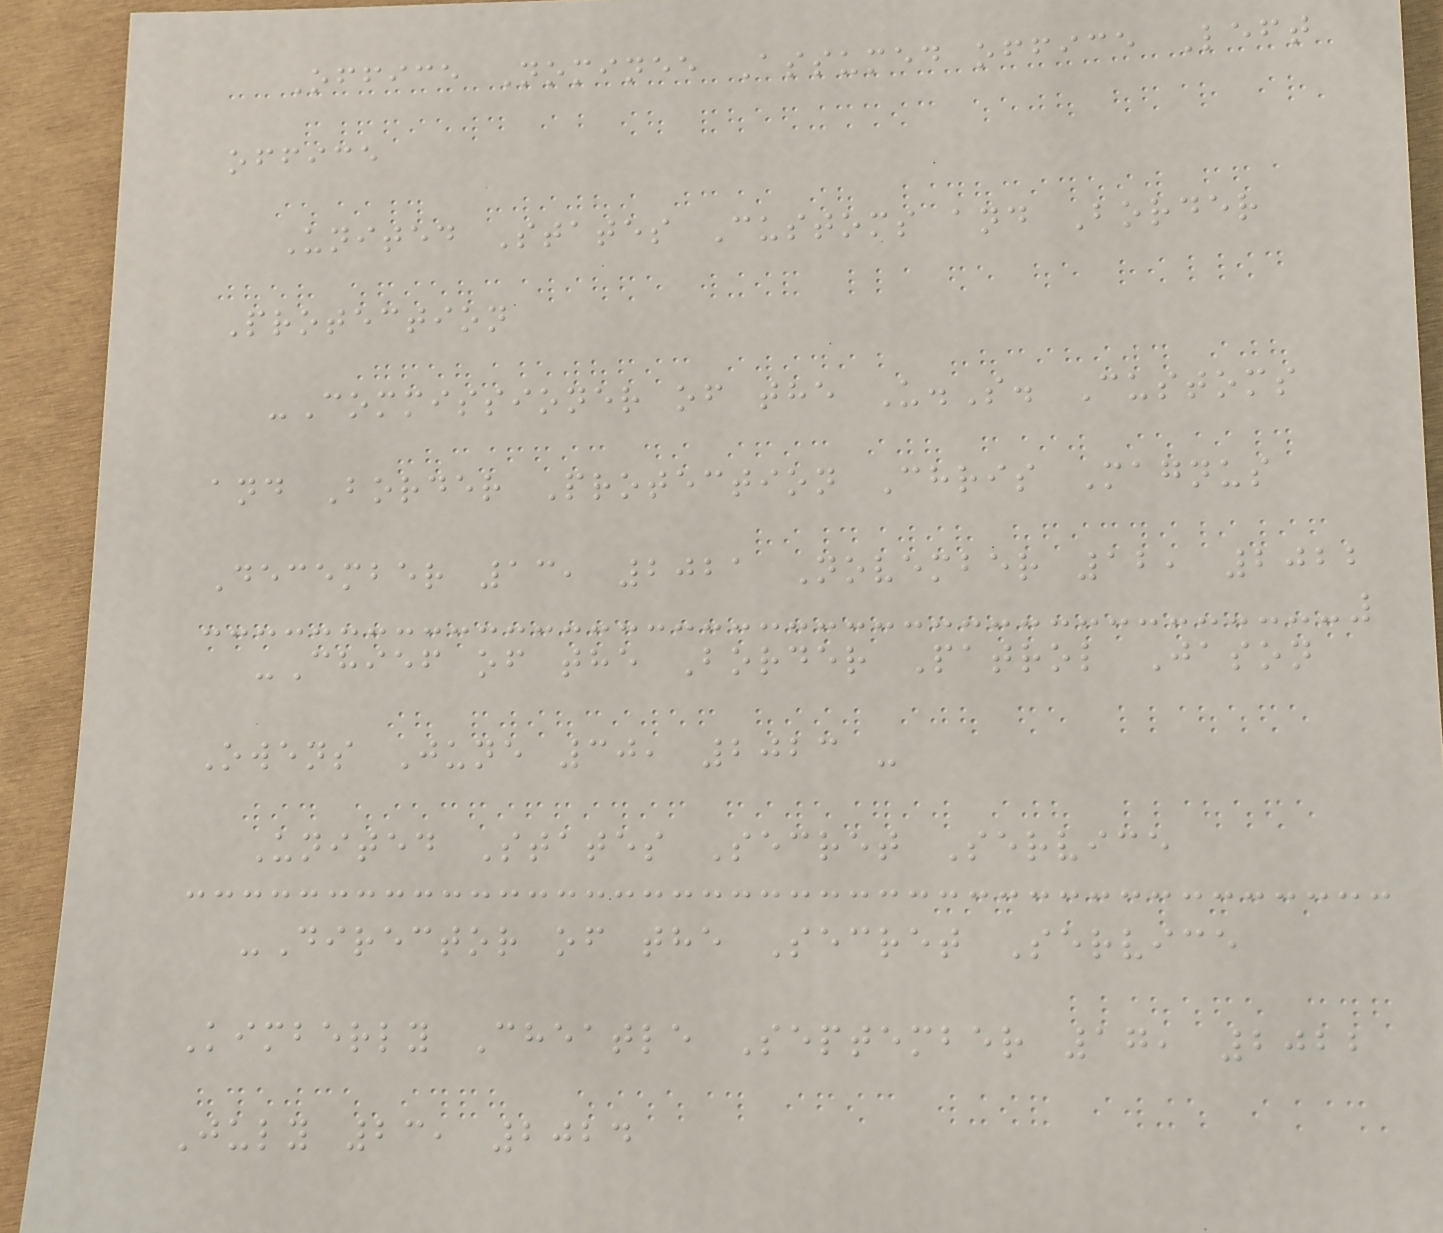Office Nominee Assumed office Left
office
United States Customs and Border
Protection
-Commissioner of the U.S. Customs
and Border Protection Chris Magnus
December 13, 2021 November 12, 2022
-Chief of the Border Patrol Jason
Owens June 30, 2023 -
United States Secret Service
-Director of the Secret Service
Kimberly Cheatle September 17, 2022
July 23, 2024
